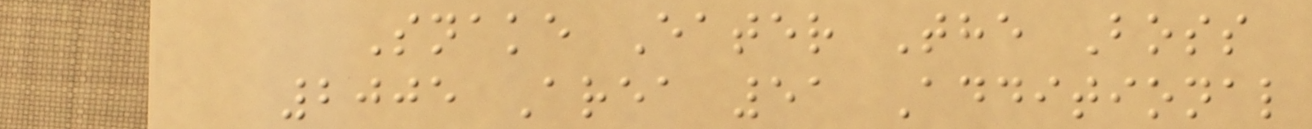Snake Eater The Boss
2005 Area 51 Additional
